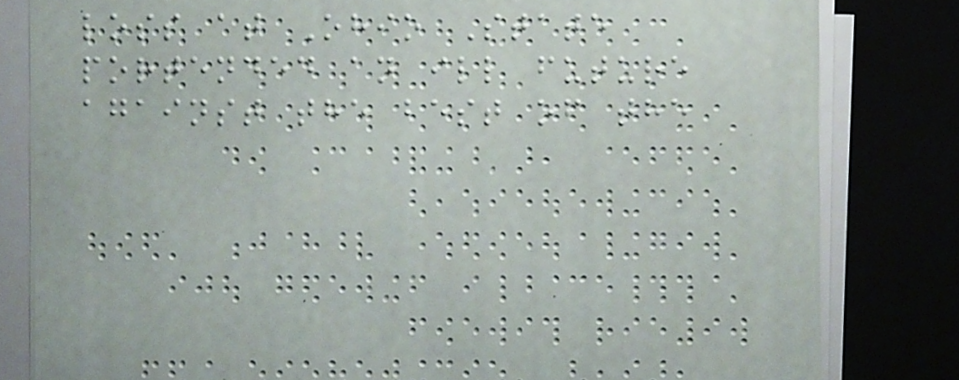loss at Ohio State
portended an ill future
against the best of the
